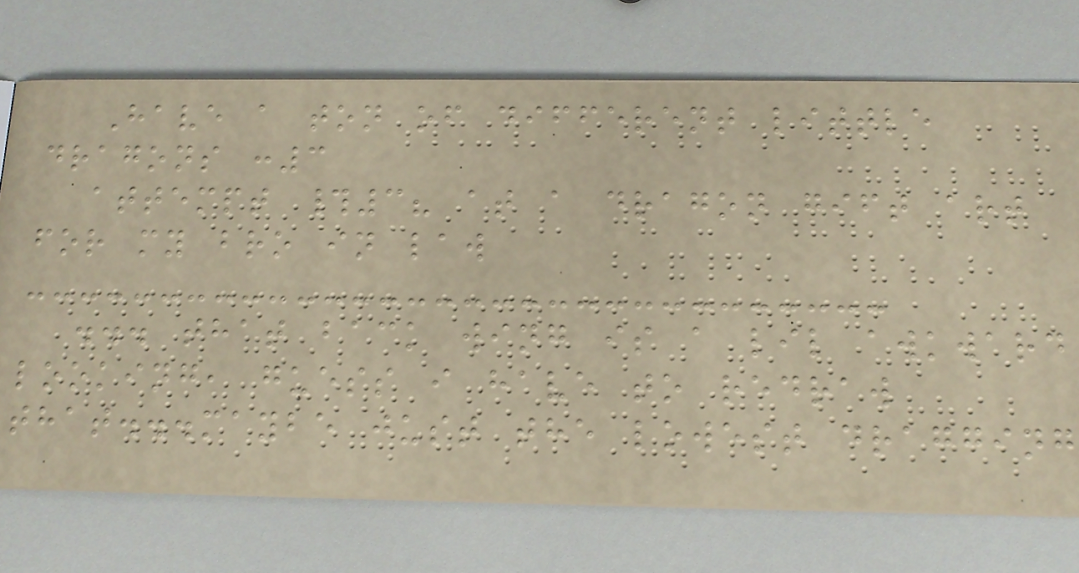Have a ton of different little
dragons :3
attempt #3? at a dragon gift art
for my bro in law
... that back wing is a lil awkward
looking, guess i have to redraw
that...maybe just the lowest dragging
